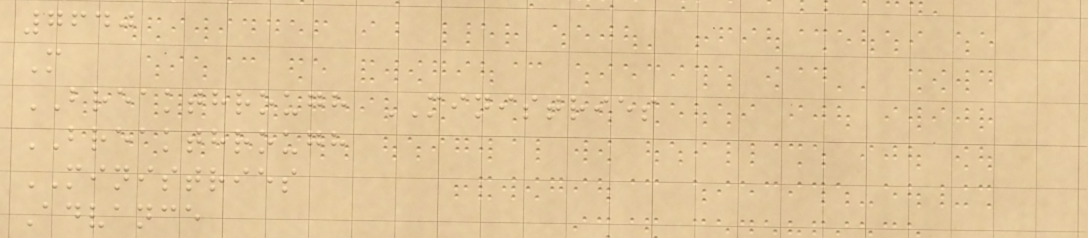7640
M
BREAKTHROUGH MINISTRIES
BREAKTHROUGH
MINISTRIES
Advance
